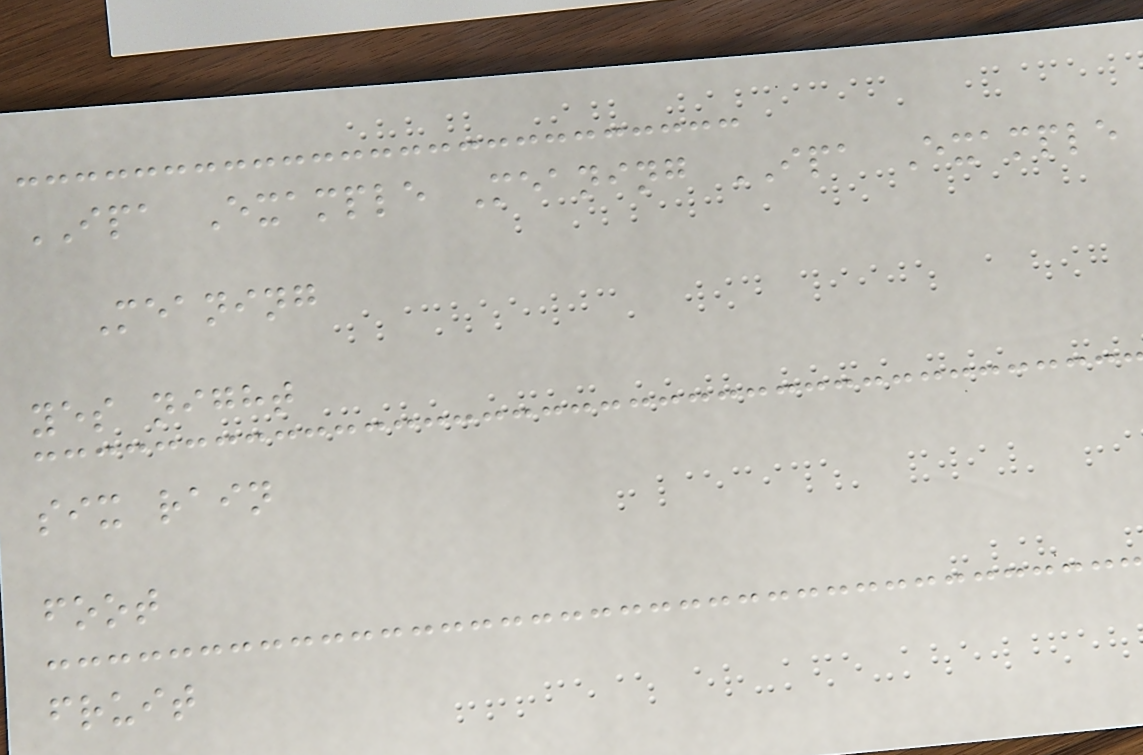IPA Example Meaning IPA Example
Meaning
yes night
six rain
foot
fruit
